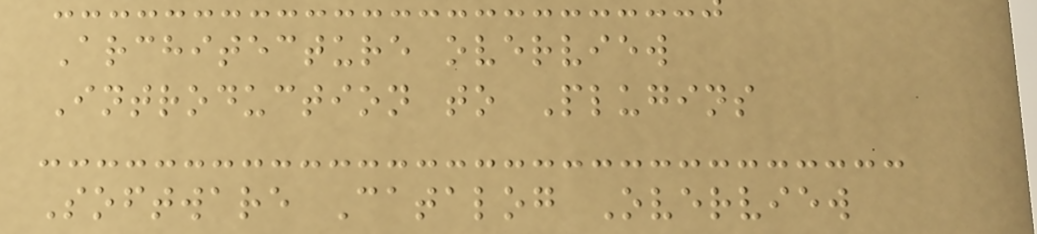Architecture overview
Introduction to Plugins
Software Catalog Overview
